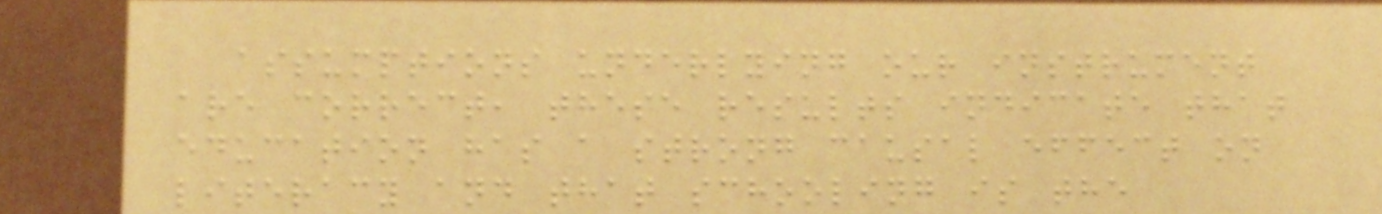assumptions underlying our instrument
are correct, these results indicate that
education has a strong causal effect on
literacy and that schooling is the
